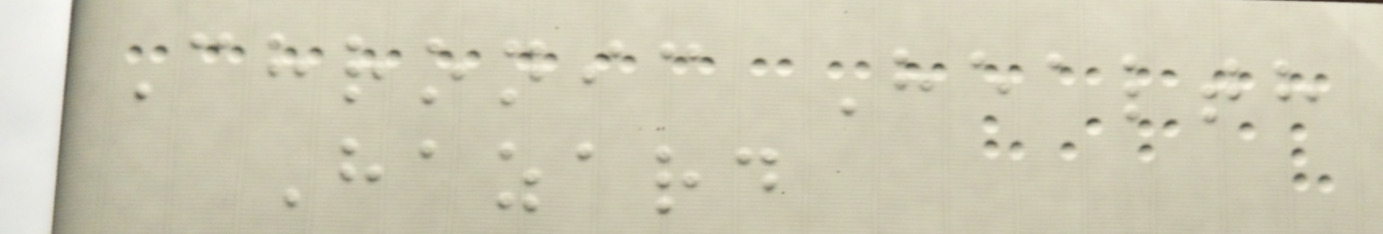Chronic Health
Hazard
